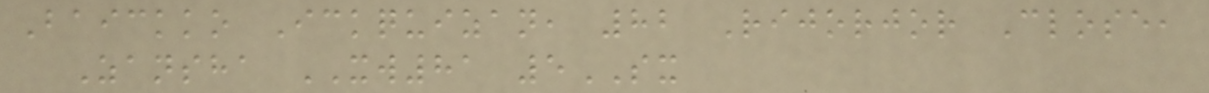Baickko Ickquizan, 82 Rijorjor Close,
Zansha XW81 5SX
